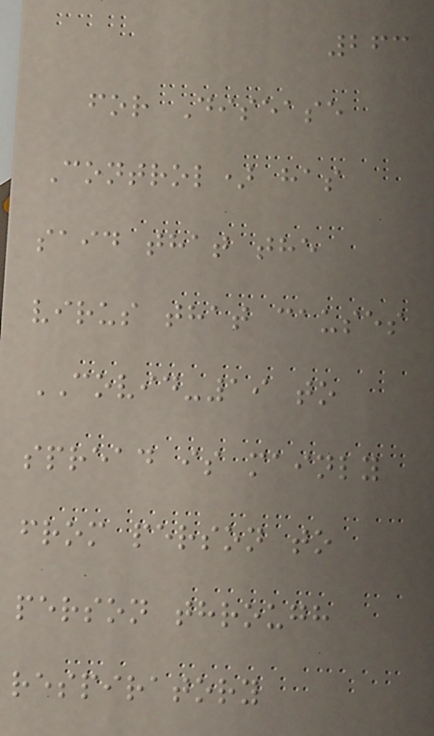263
for Disease
Control) has
said that the
virus that causes
COVID-19 to
spread is mainly
from person to
person through
respiratory
